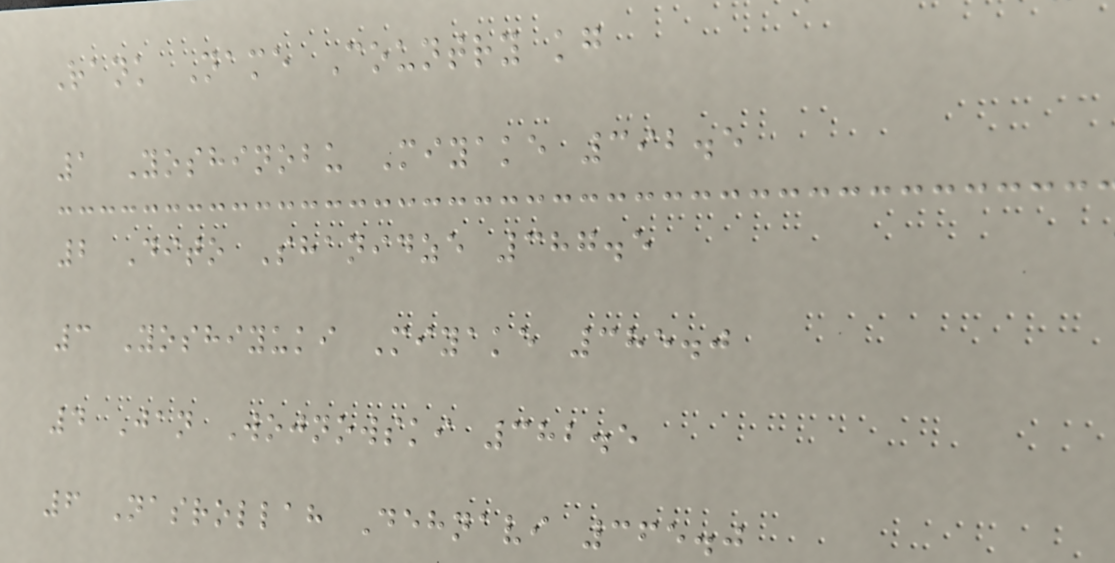Rank Name Country kg
1 Yoshinobu Miyake 392.5
2 Dito Shanidze 387.5
3 Yoshiyuki Miyake 385.0
4 Jan Wojnowski 382.5
6 Nasrollah Dehnavi 365.0
